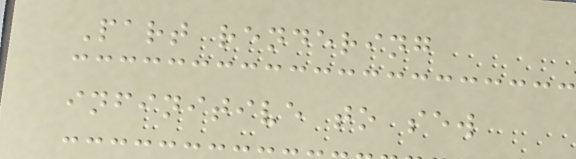Part rendering
infinitive to sew
